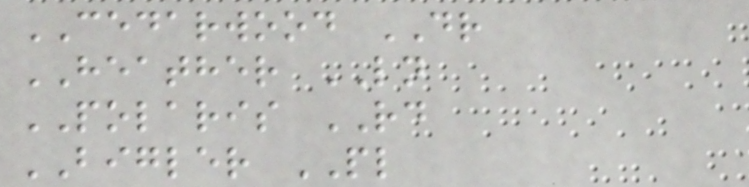CEDARWOOD DR
HEATHER LN
POLARIS RD
BIGLER PL
